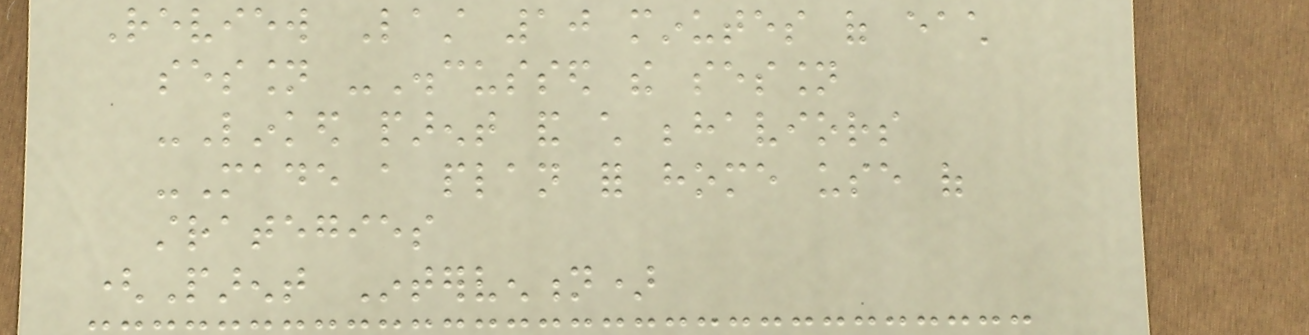Review Last 10 minutes of each
session -Discussed the session
-Linked parent and child behaviors
-Made a plan for home use of
strategies
(Parent Intervention)
